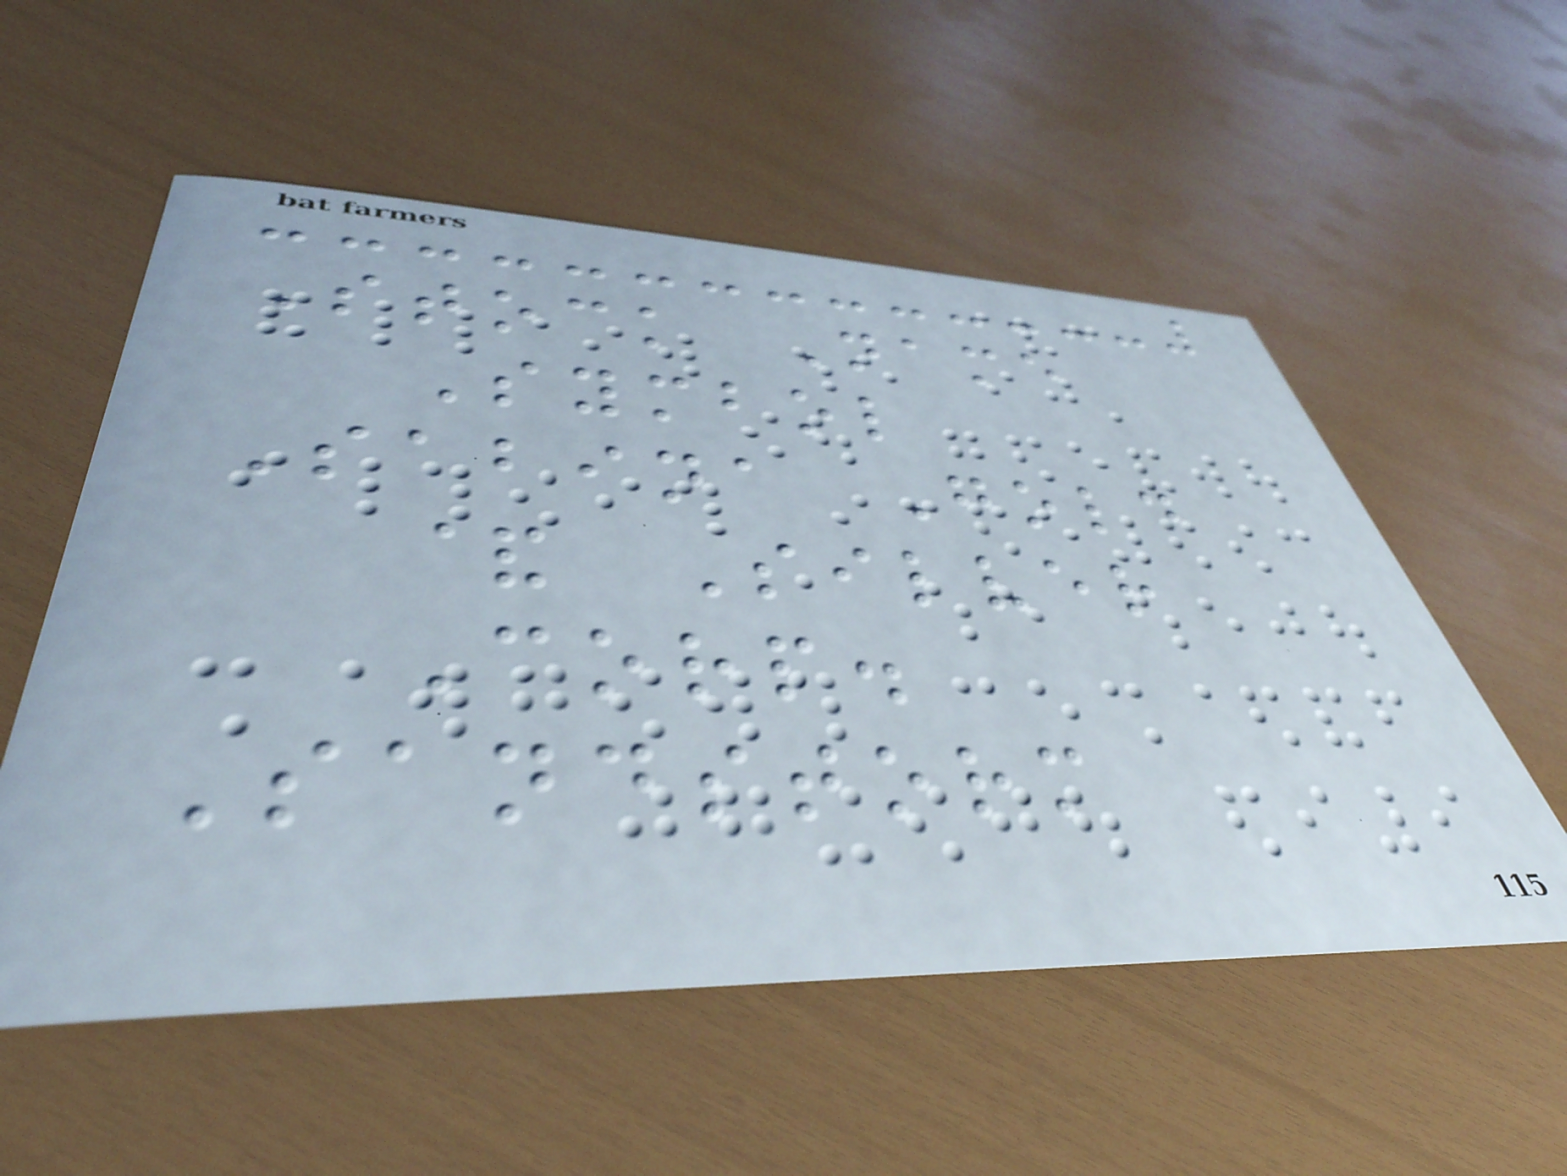Stock Name
Symbol
Sabina Gold
& Silver
Corp.
Sandstorm
